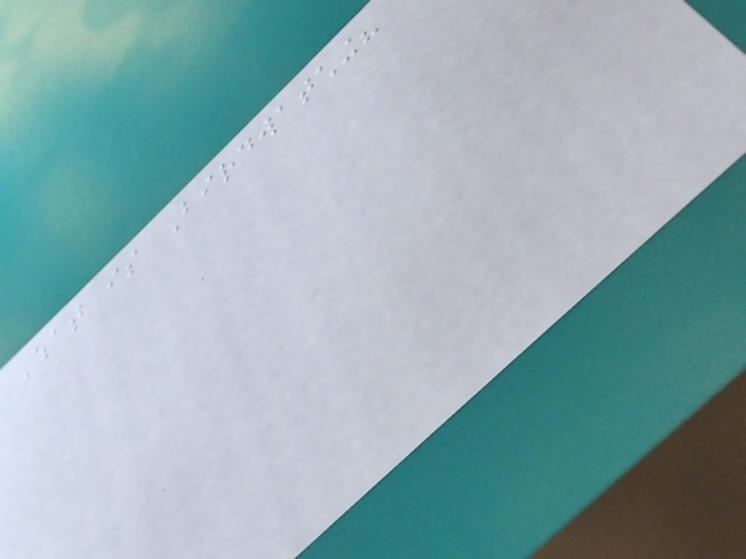What is Birdwatching?
